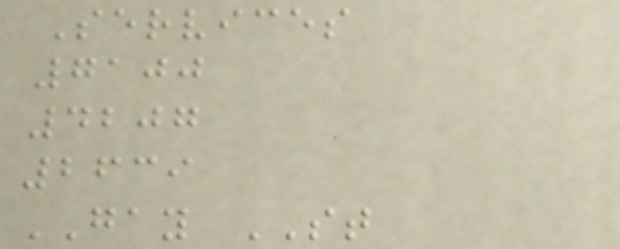Services
7100
4207
2639
GAY ST
